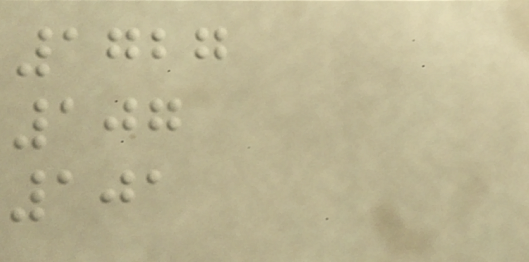1727
107
101
